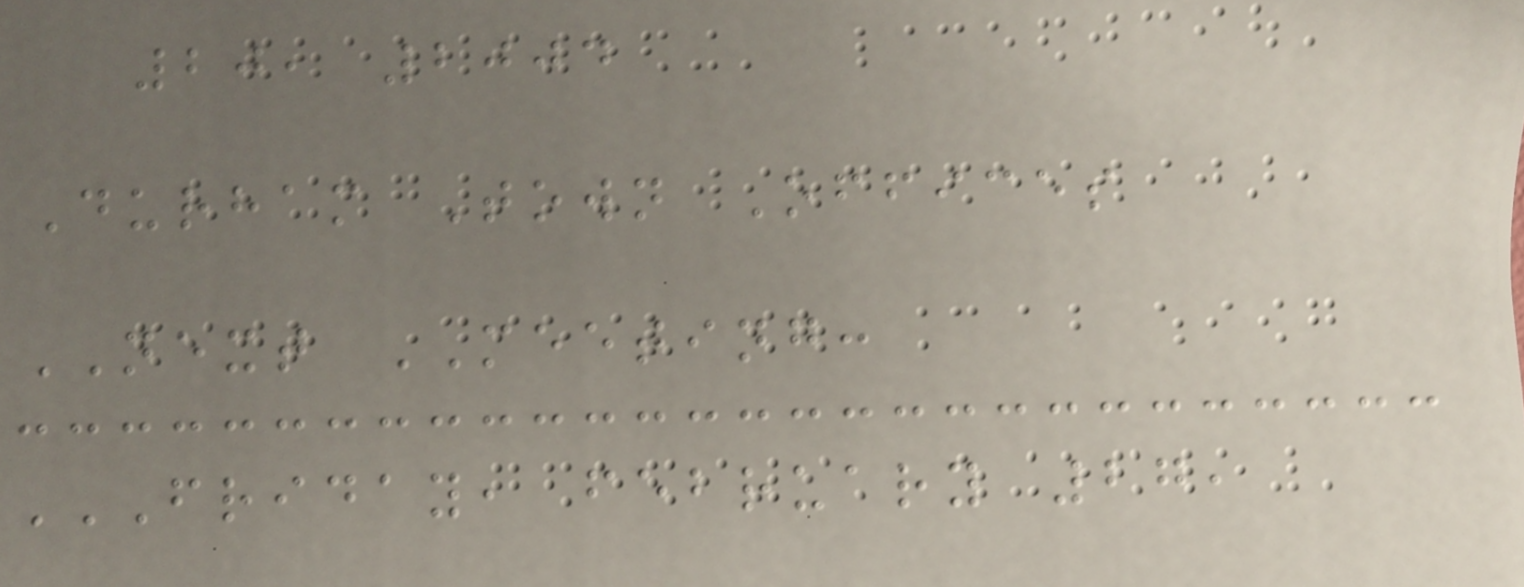20, 2004
Durham Town Offices
NEXT MEETING:
FRIDAY, FEBRUARY 27,
